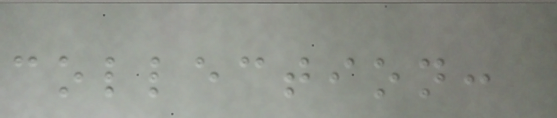collection:
